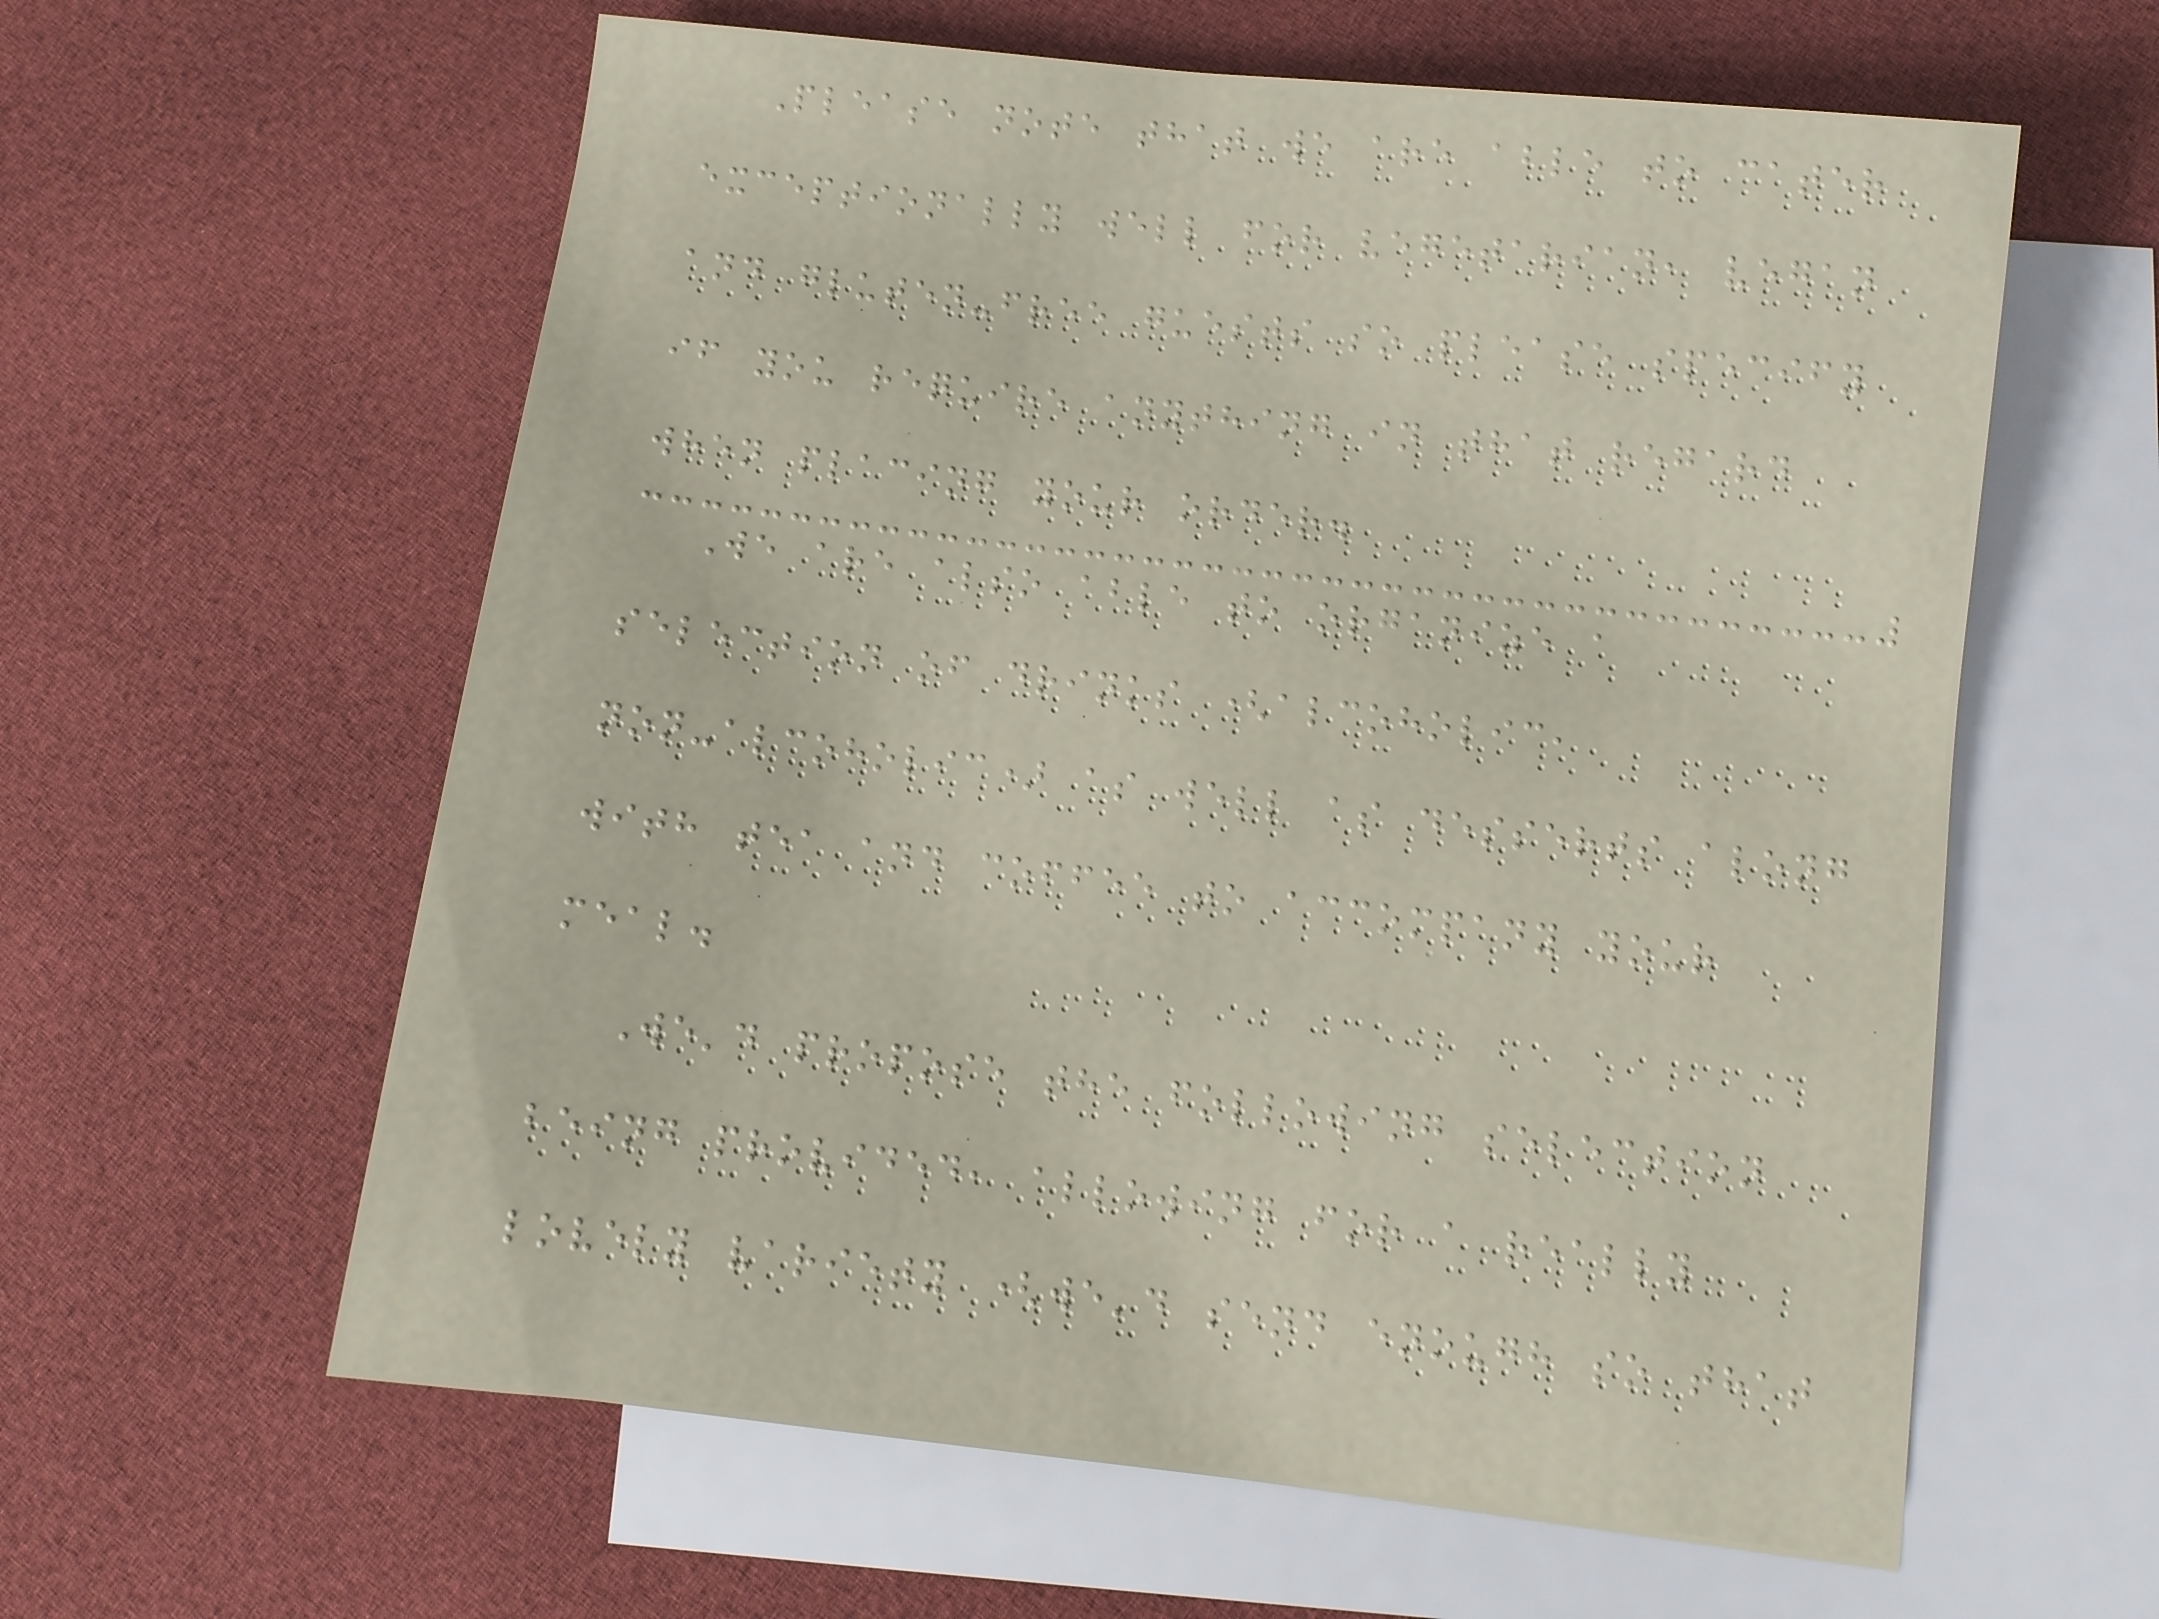Please note that we are able to cater
exceptionally well for vegetarian, vegan
and gluten-free guests so please specify
if you require anything in that regard
when placing your order.
We are also able to organize a
selection of drinks (alcoholic,
non-alcoholic) as well as desserts along
with tea and coffee to accompany your
meal.
We'd propose the following selection
being provided, allowing for a really
lovely variety (we'd send enough so that
